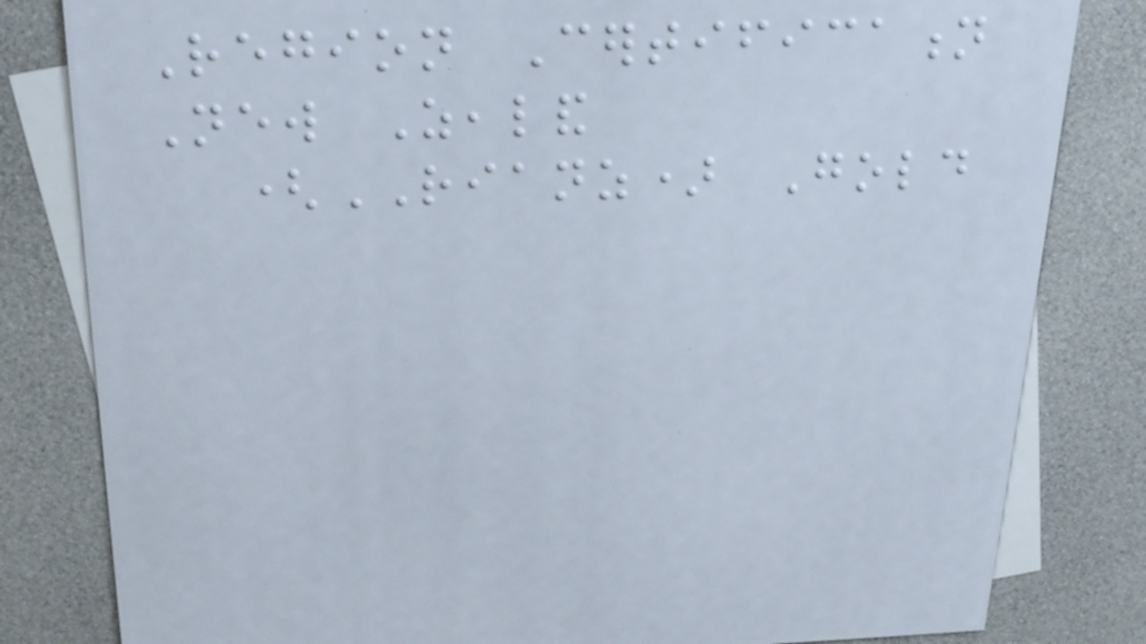Region Certification
New Zealand
(RIANZ) Gold
